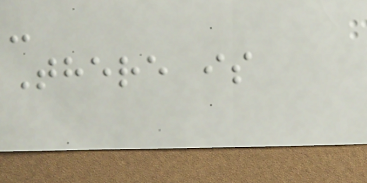-
There is
